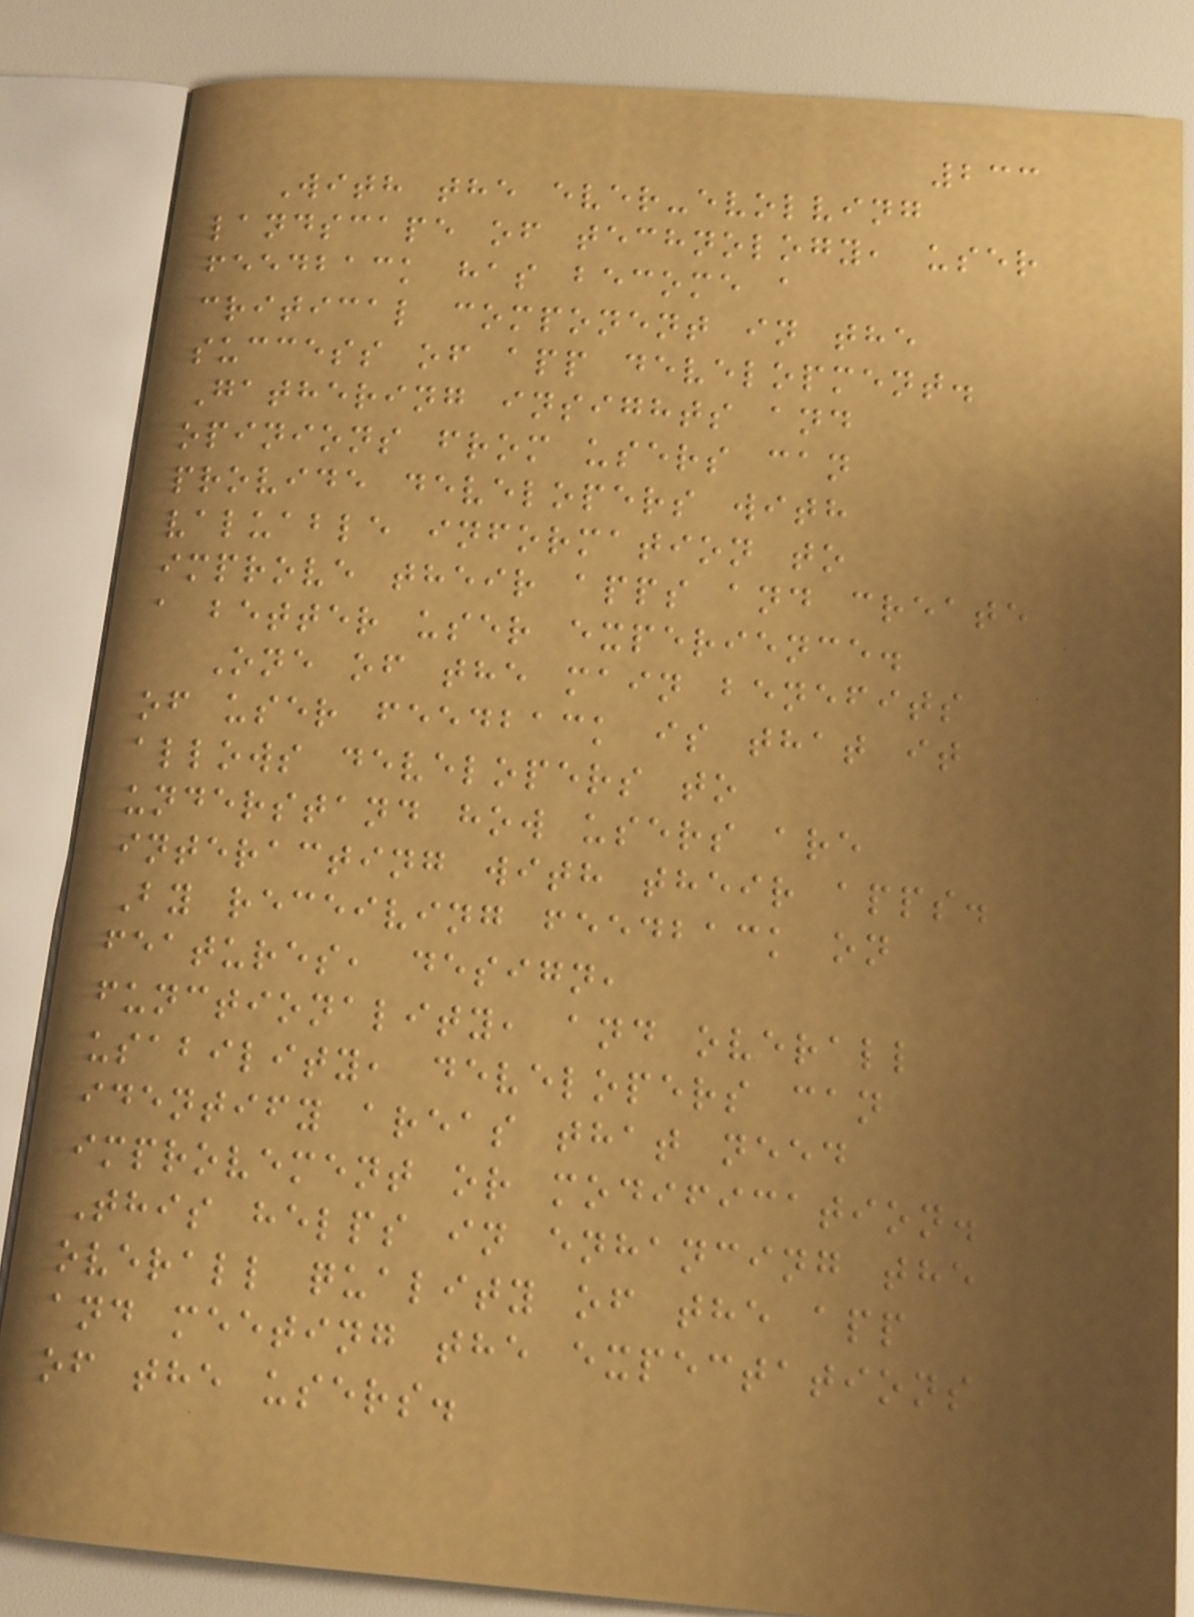233
With the ever-evolving
landscape of technology, user
feedback has become a
critical component in the
success of app development.
Gathering insights and
opinions from users can
provide developers with
valuable information to
improve their apps and create
a better user experience.
One of the main benefits
of user feedback is that it
allows developers to
understand how users are
interacting with their apps.
By receiving feedback on
features, design,
functionality, and overall
usability, developers can
identify areas that need
improvement or modification.
This helps in enhancing the
overall quality of the app
and meeting the expectations
of the users.
